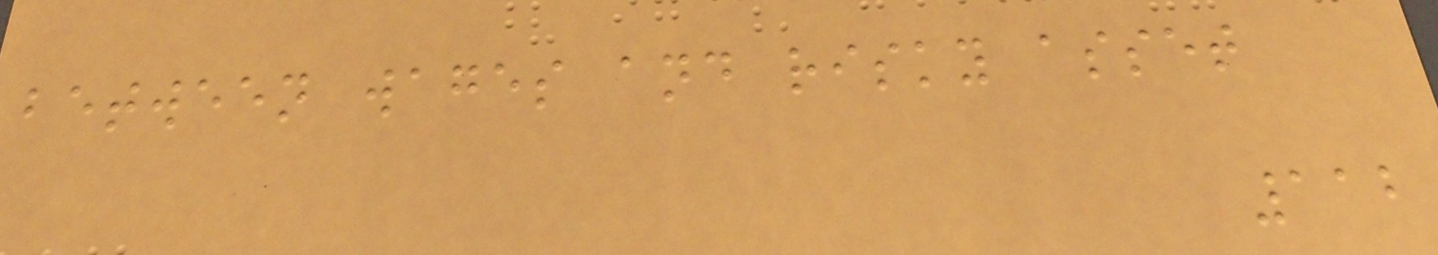between wages and risky asset
112
